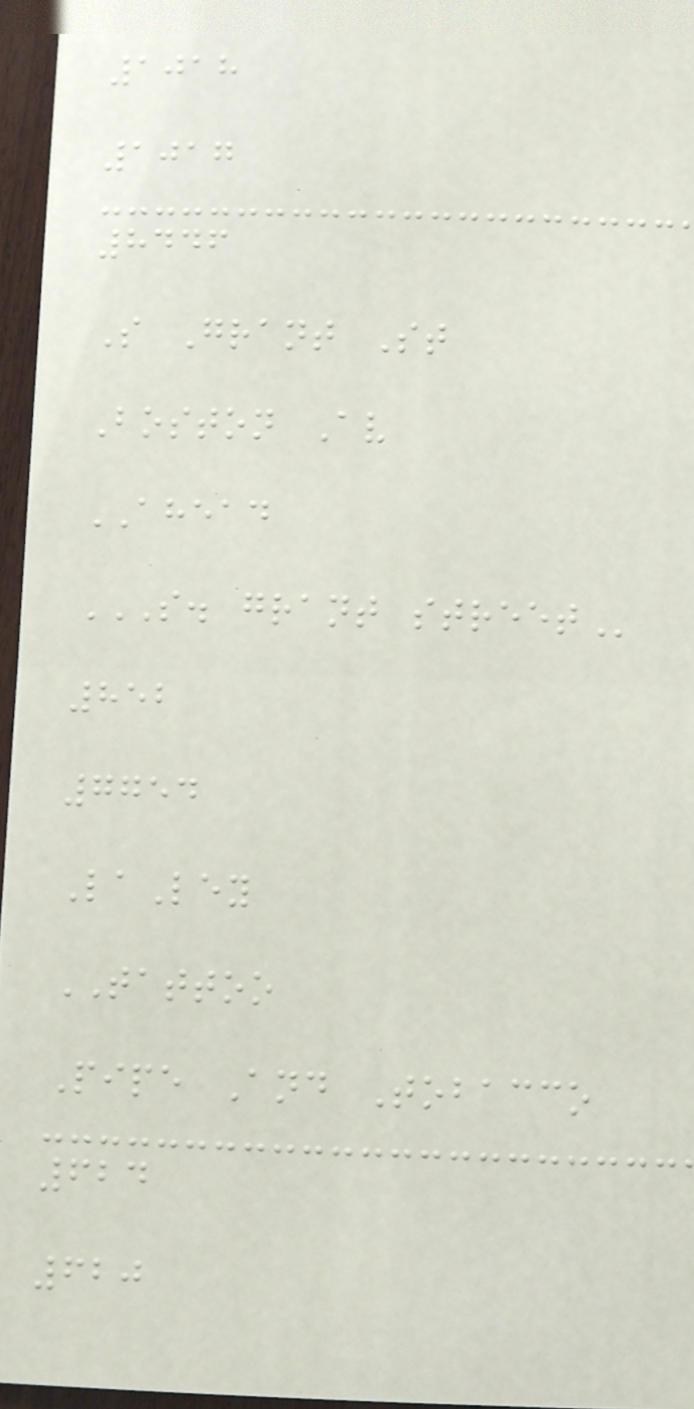1018
1017
8446
S Grant St
Boston Av
AHEAD
S. GRANT STREET
852
7754
LaLey
TATTOO
Pipe And Tobacco
624
620
